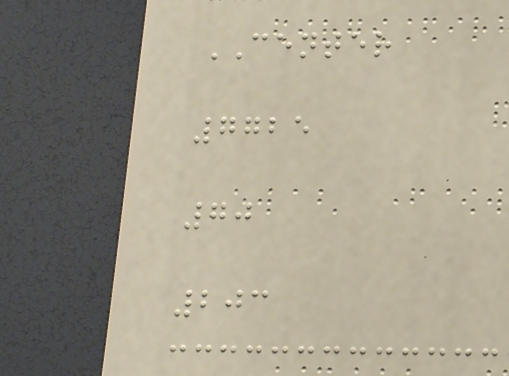CENTER
7725
70
203
